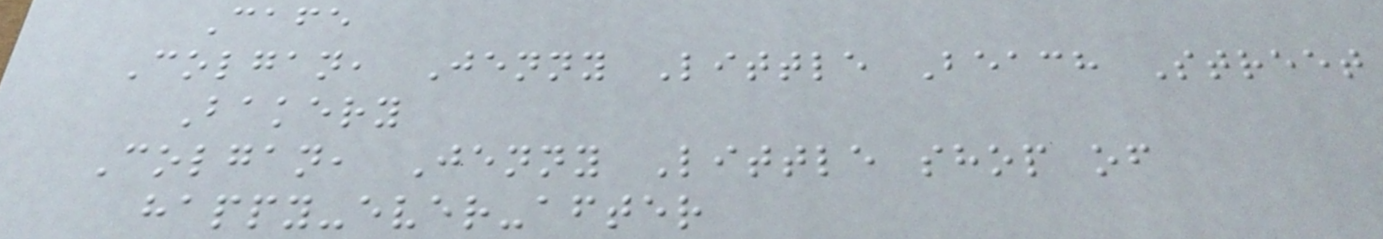Cafe
Colgan, Jenny Little Beach Street
Bakery
Colgan, Jenny Little shop of
happy-ever-after
